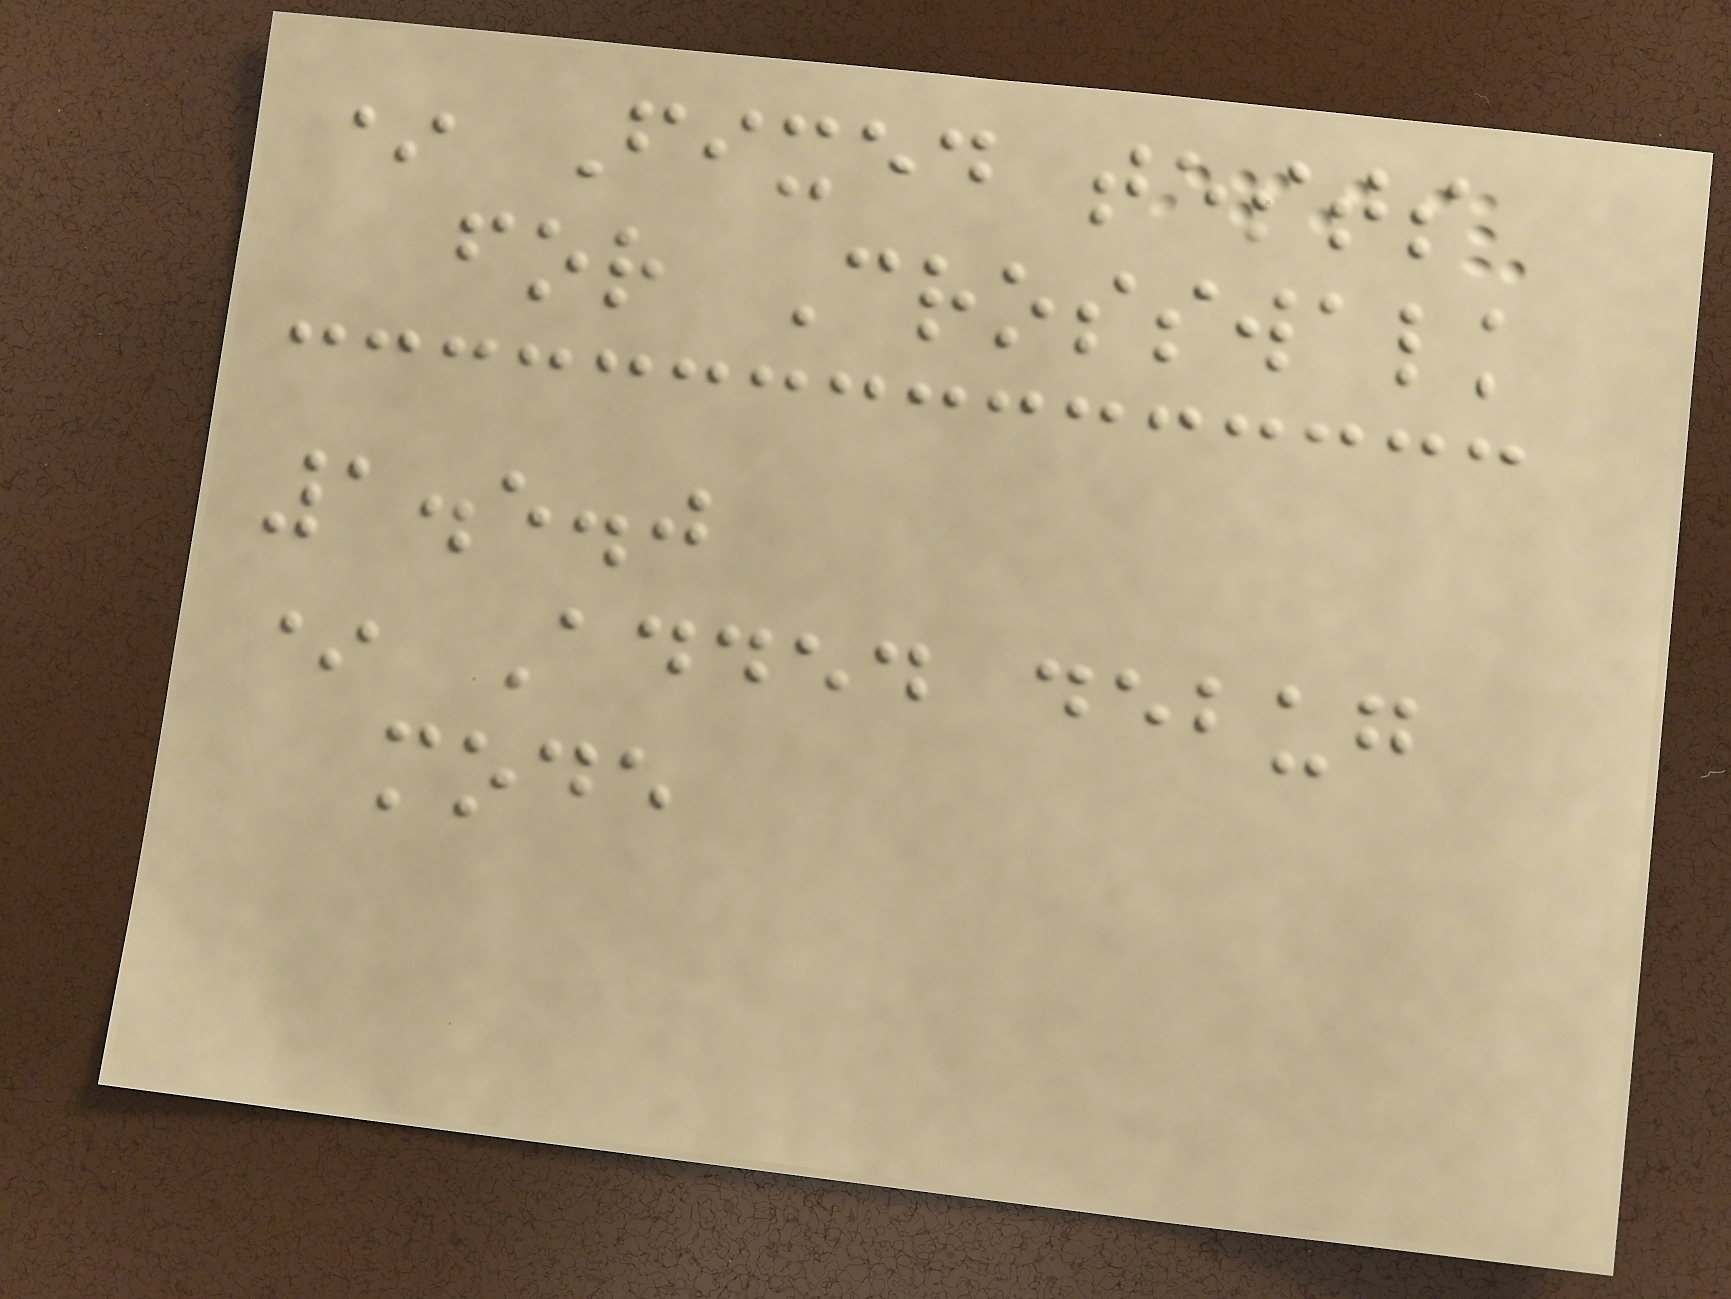* Fixed tests
for Crosswalk
1.5.0
* Added debug
mode
